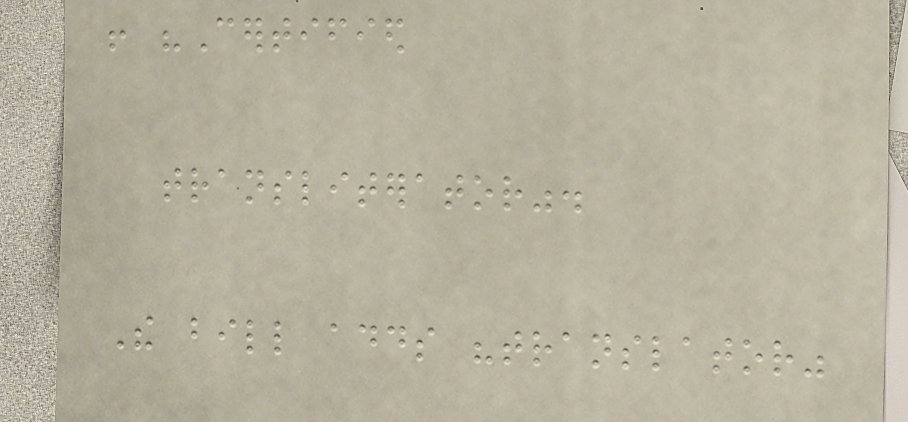! "Certified
transliterator".
The bill adds "translator"
